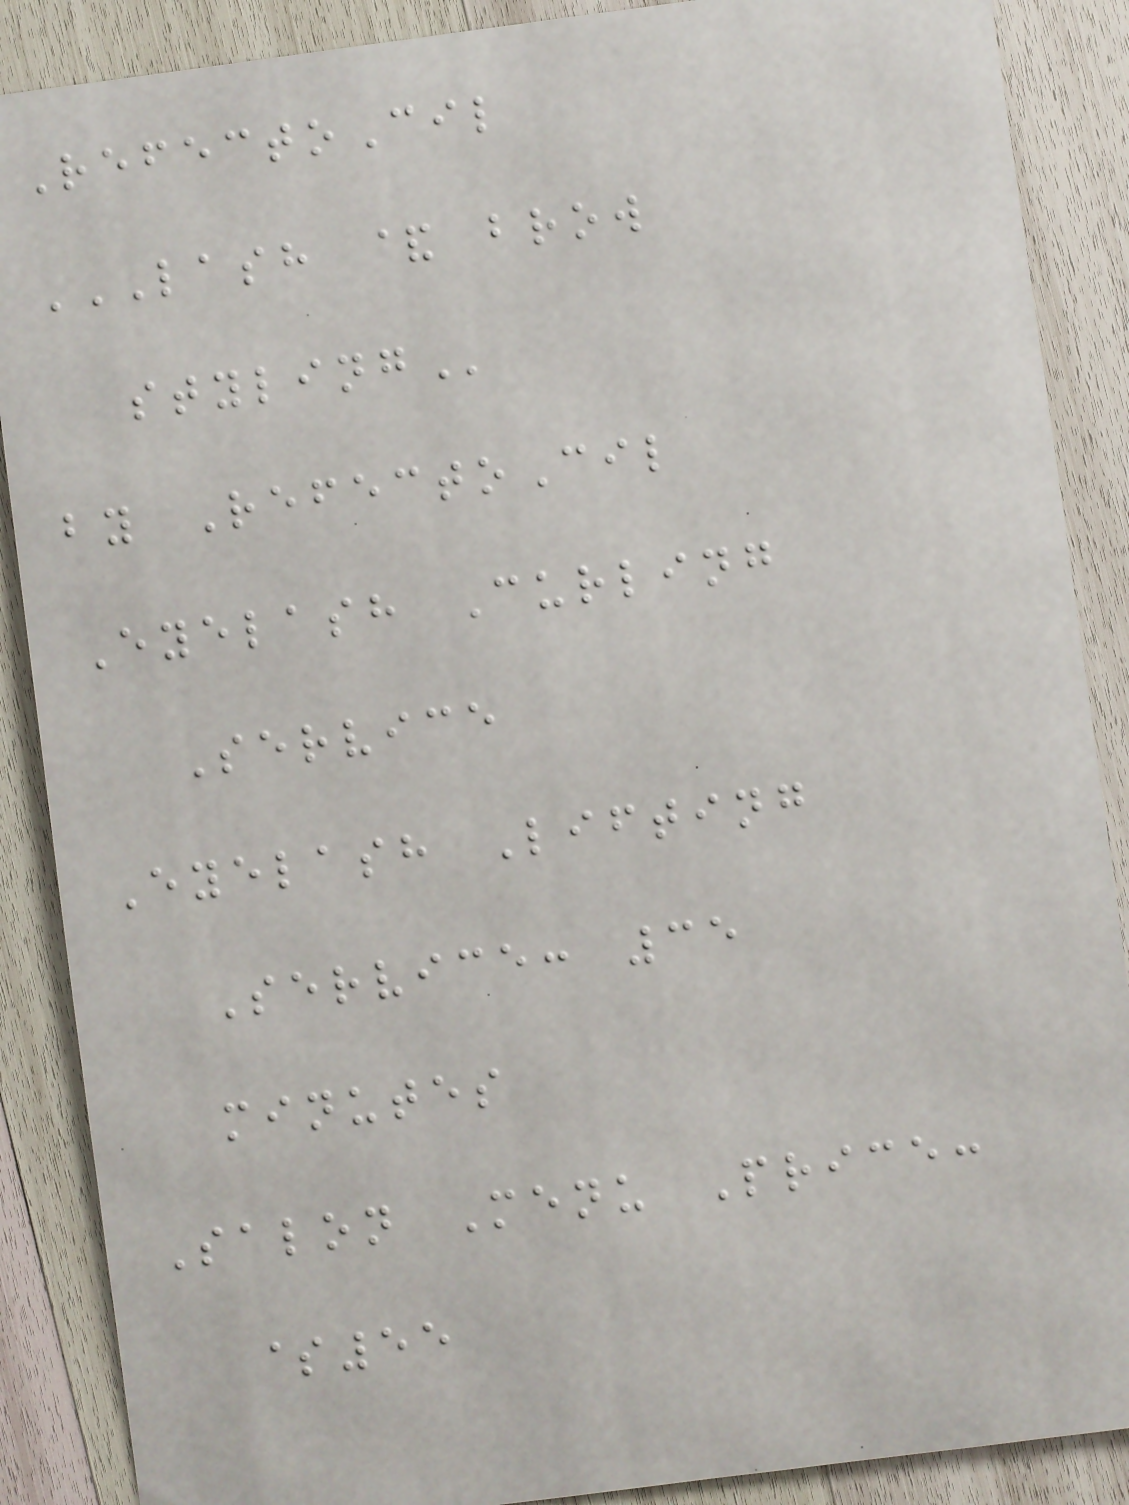RefectoCil
LASH & BROW
STYLING
by RefectoCil
Eyelash Curling
Service
Eyelash Lifting
Service: 35
minutes
Salon Menu Price:
$55
